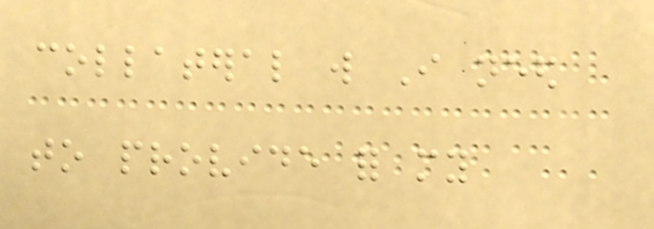collateral will I need
to provide for my
